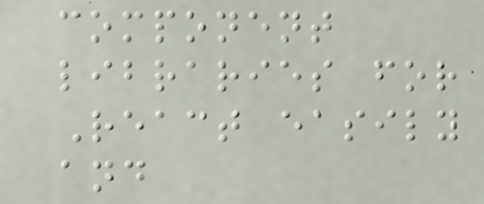component
libraries for
React easily
and
